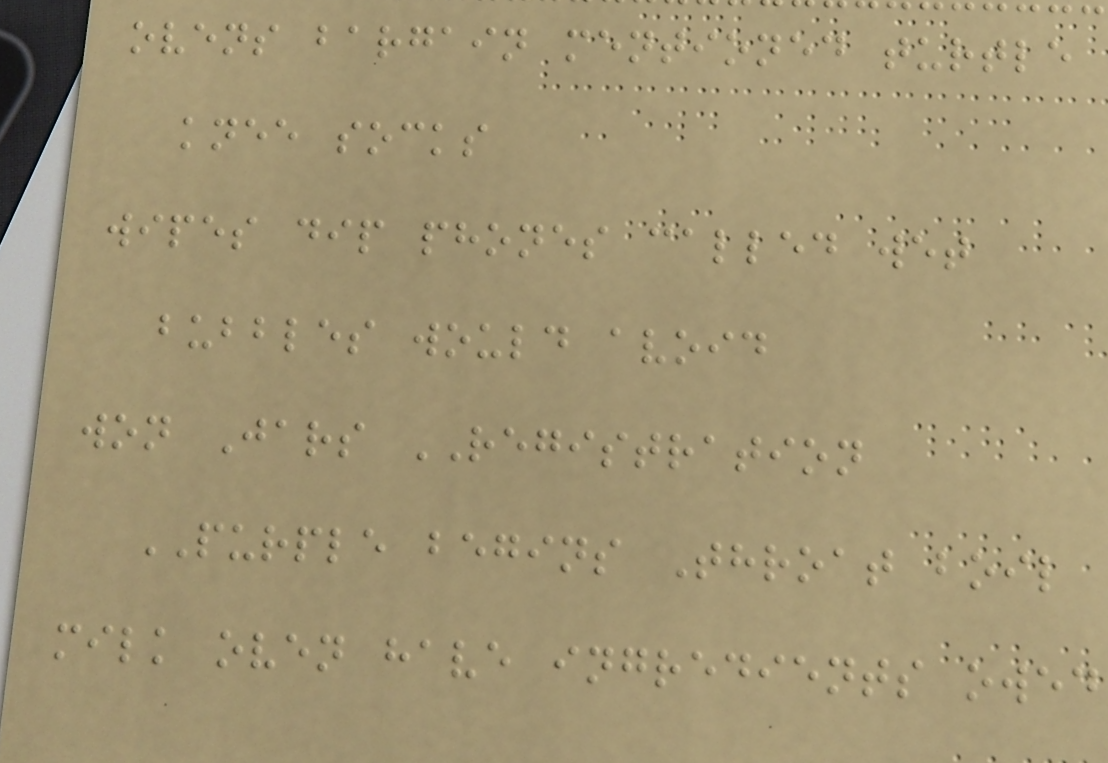ovens bargain mentioned turtle
knee socks
wipes dip phones called wet
bubbles would avoid
won Jars REGISTRATION
PURPLE begins Throat boil
milk oven have ingredients owed
